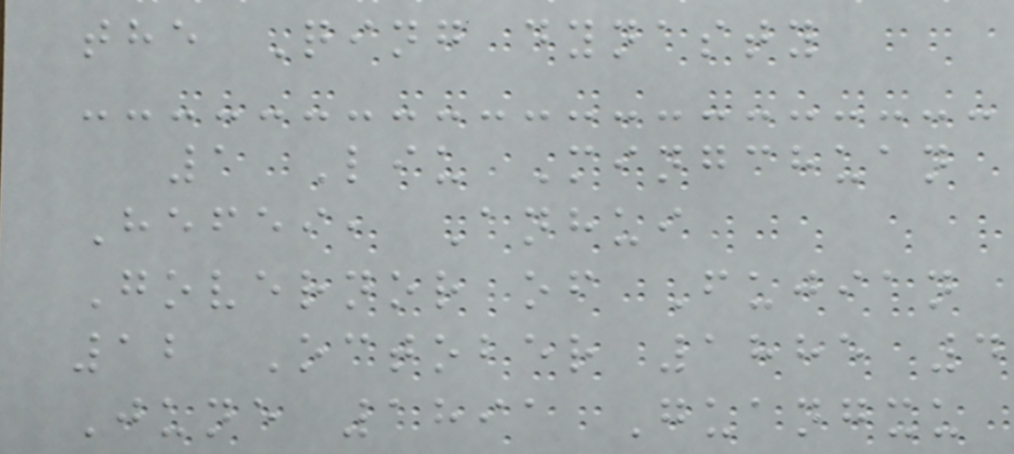the Qing dynasty
1 Liu Mingchuan
Hefei, Anhui
Governor of Fujian
12 October 1885 4
June 1891 Guangxu
